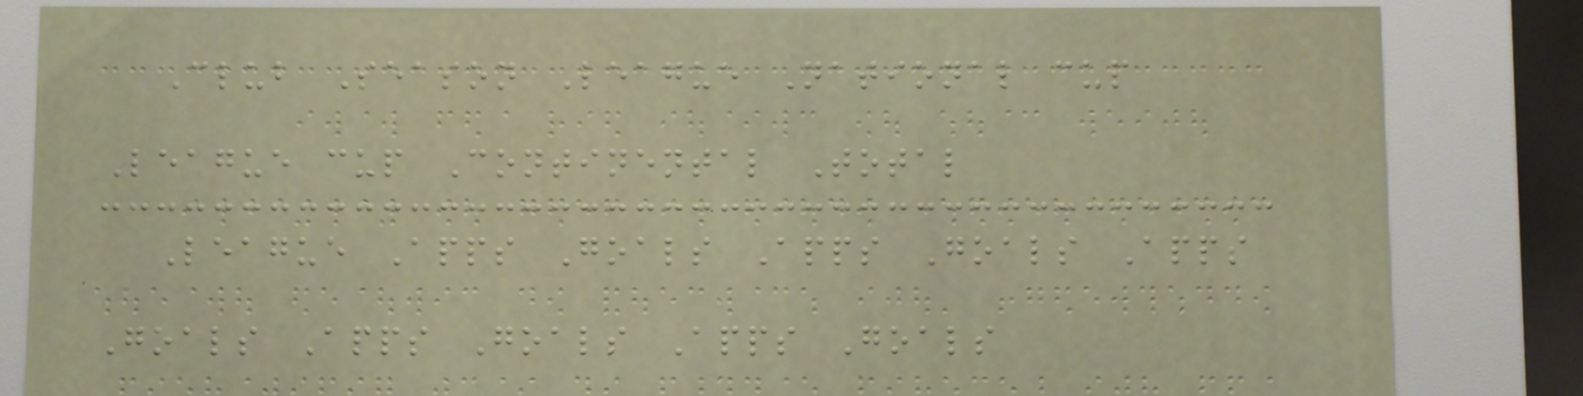Club Season League National cup
League cup Continental Total
League Apps Goals Apps Goals Apps
Goals Apps Goals Apps Goals
